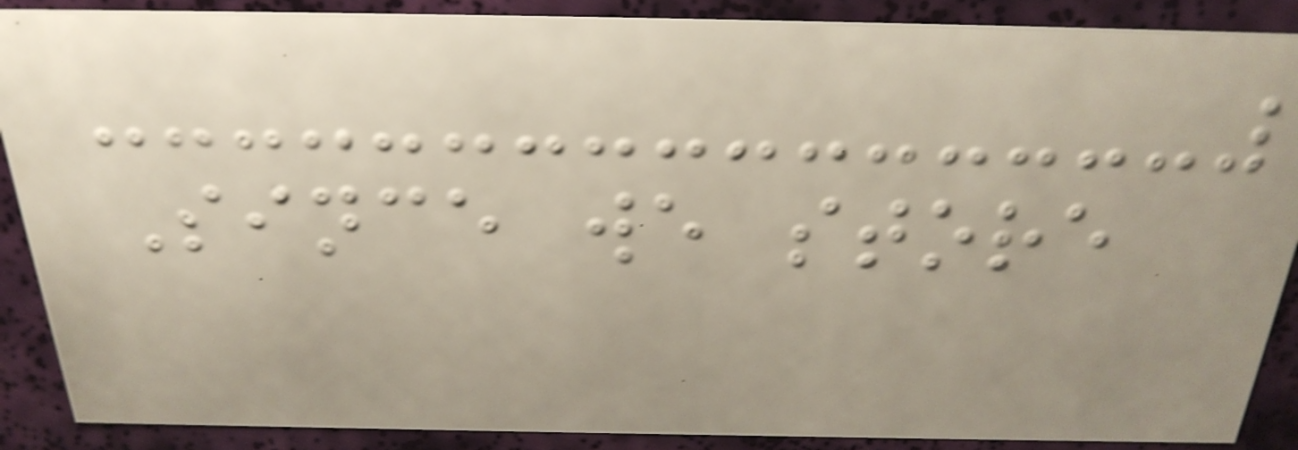Since we store
